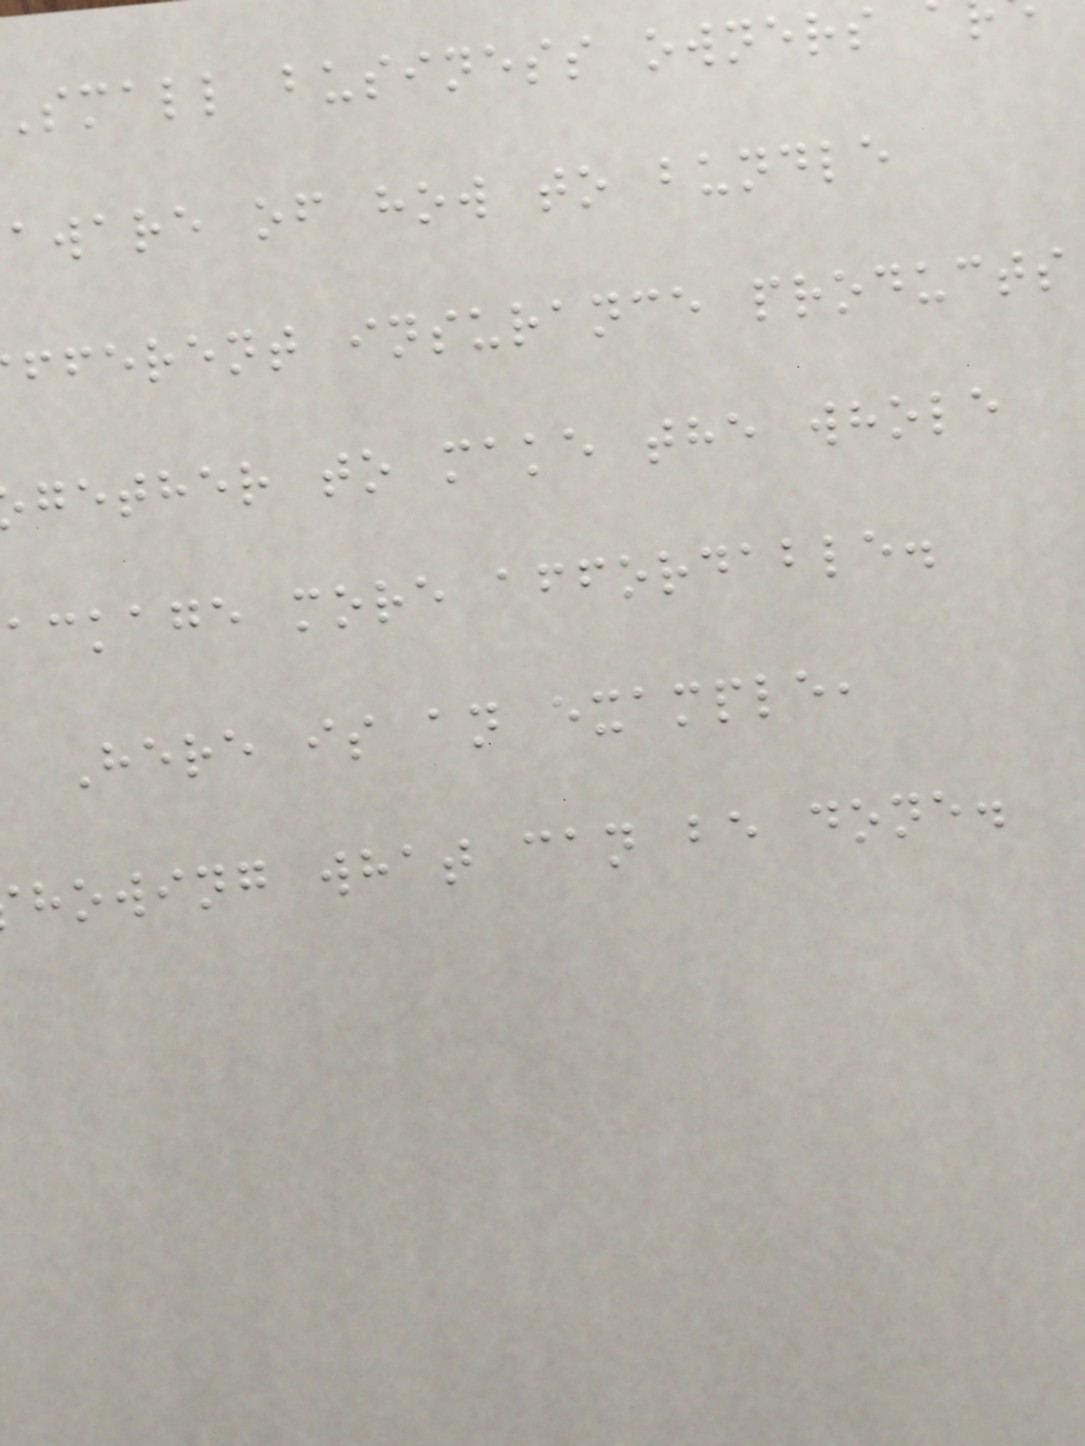small business owners
aware of how to bundle
fferent insurance products
gether to make the whole
ackage more affordable.
Here is an example,
howing what can be done.
